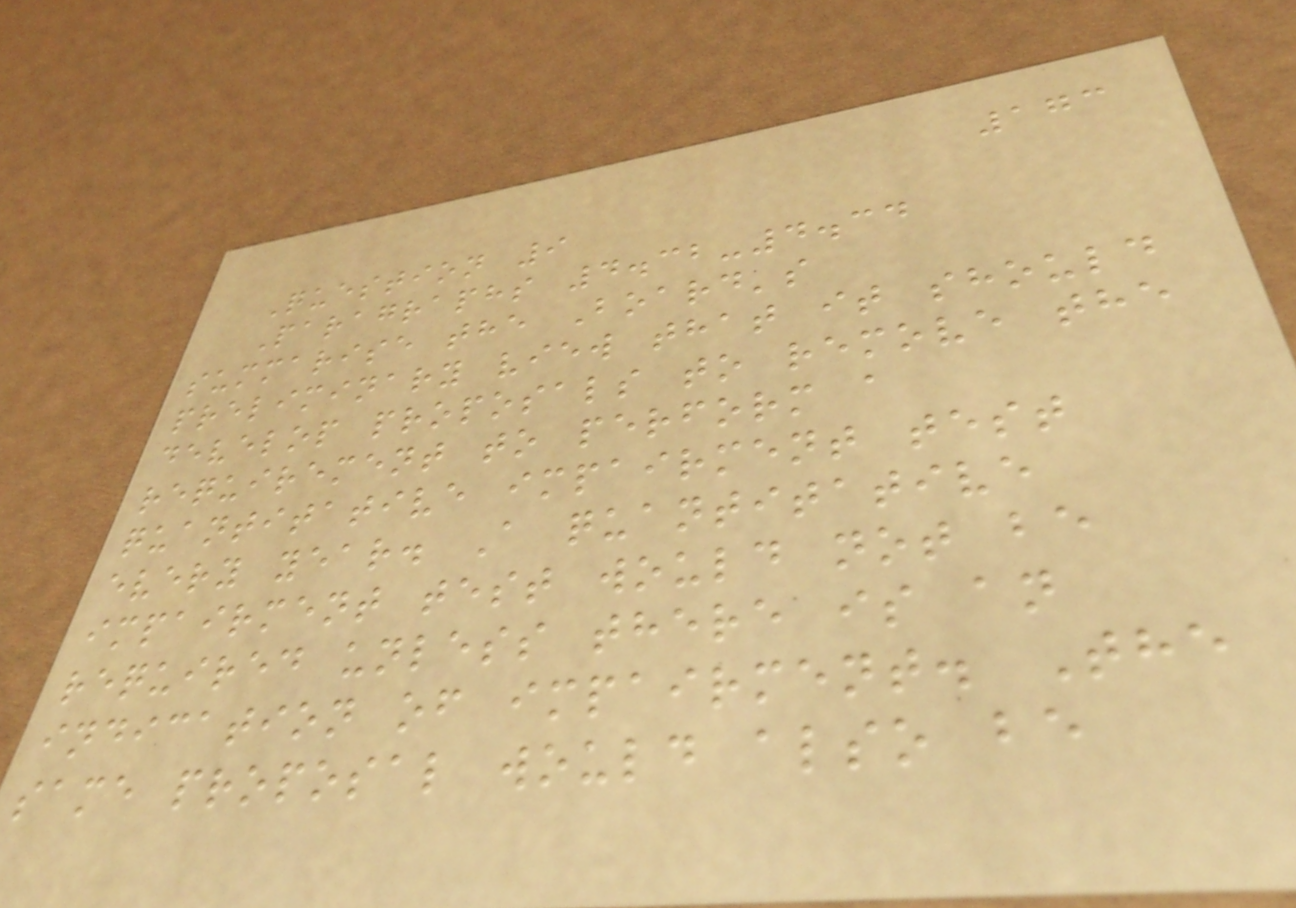173
Question 9
Paragraphs 4.32-4.34
summarise the Board's
preliminary view that it should
develop proposals to remove the
requirement to perform a
quantitative impairment test
every year. A quantitative
impairment test would not be
required unless there is an
indication of impairment. The
same proposal would also be
